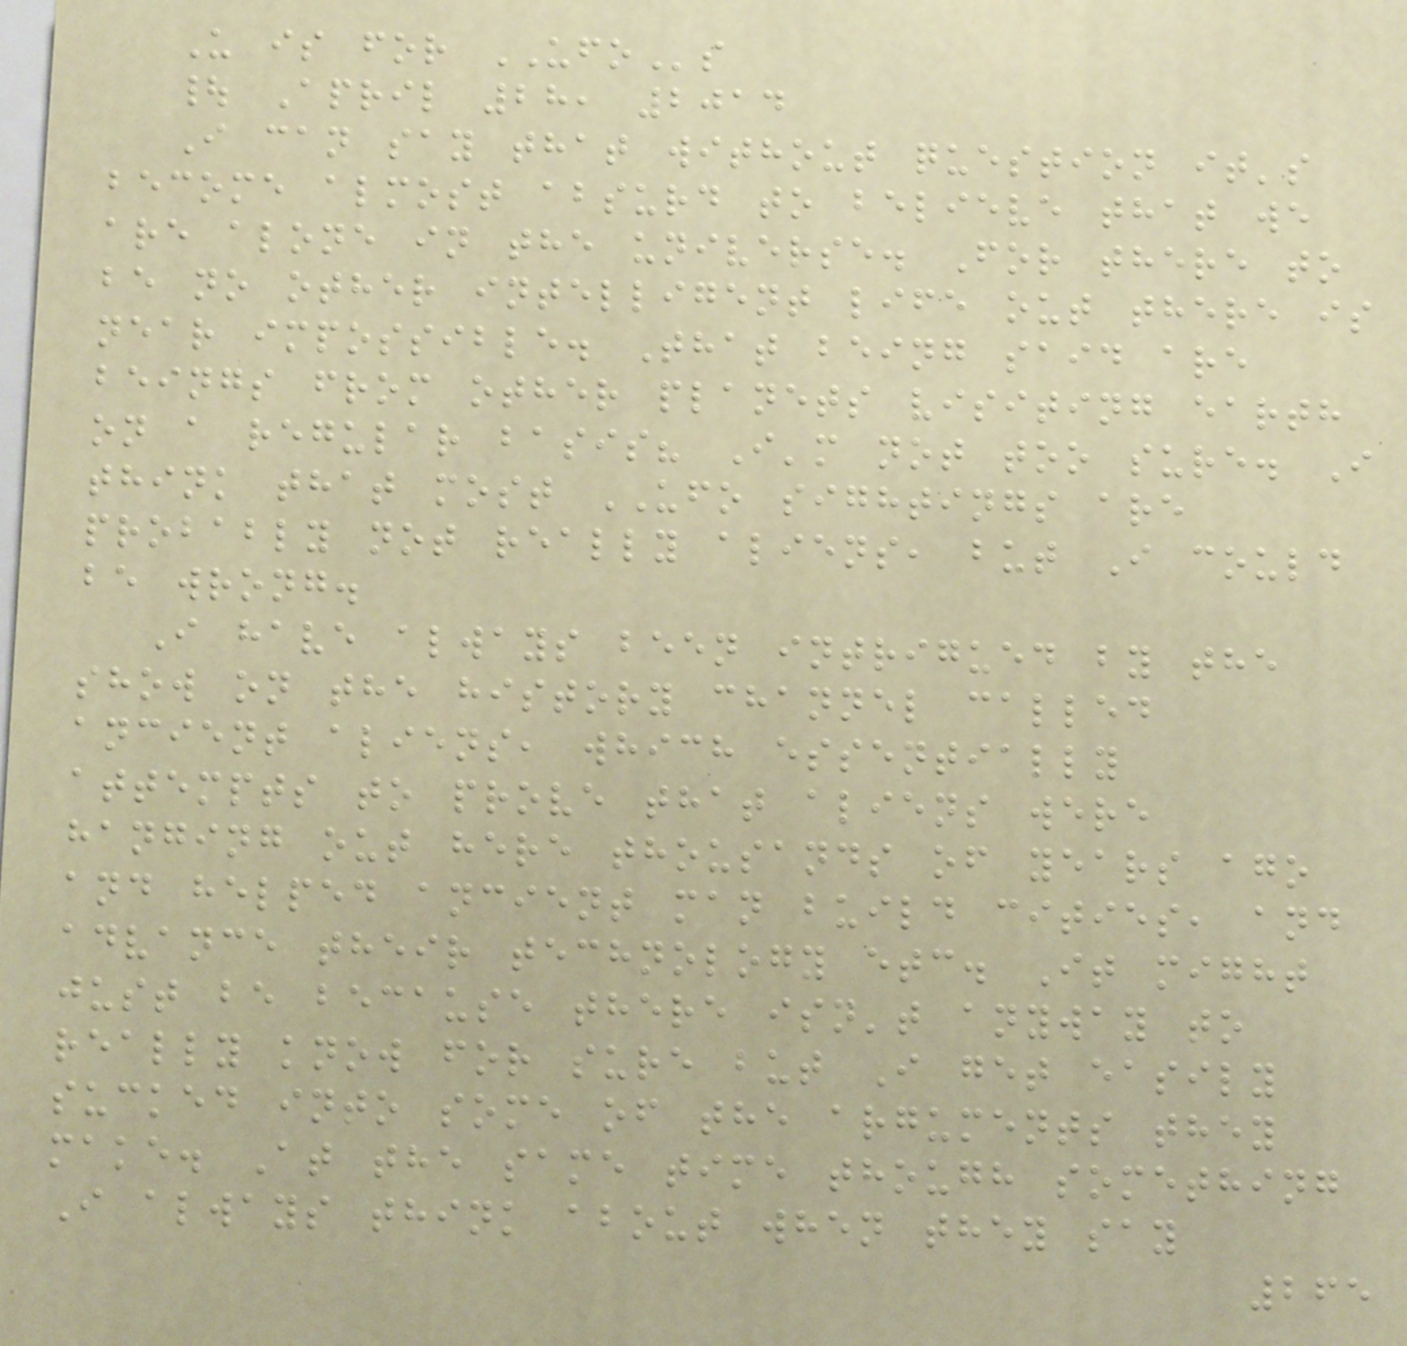U is for UFOs
| April 28, 2014
I can say that without question it's
become almost absurd to believe that we
are alone in the universe. For there to
be no other intelligent life out there is
near impossible. That being said are
beings from other planets visiting earth
on a regular basis? I'm not too sure. I
think that most UFO sightings are
probably not really aliens, but I could
be wrong.
I have always been intrigued by the
show on the history channel called
ancient aliens, which essentially
attempts to prove that aliens were
hanging out here thousands of years ago
and helped ancient man build cities, and
advance their technology etc. It might
just be because there isn't anyway to
really know for sure but I get easily
sucked into some of the arguments they
make. At the same time though something
I always think about when they say
265
